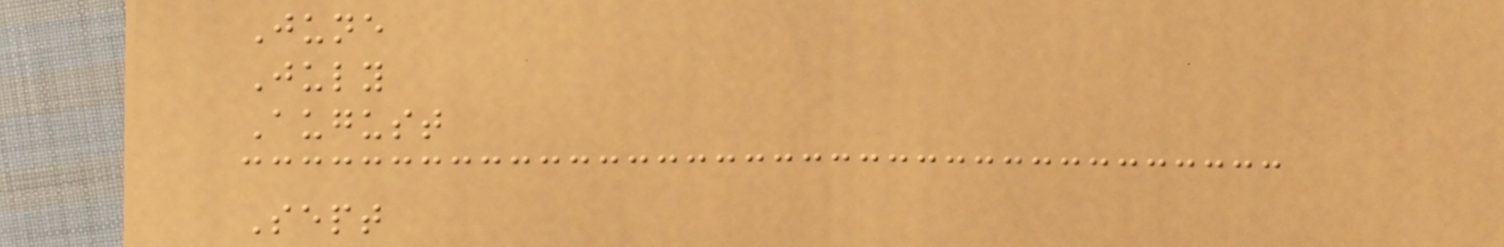June
July
August
Sept
